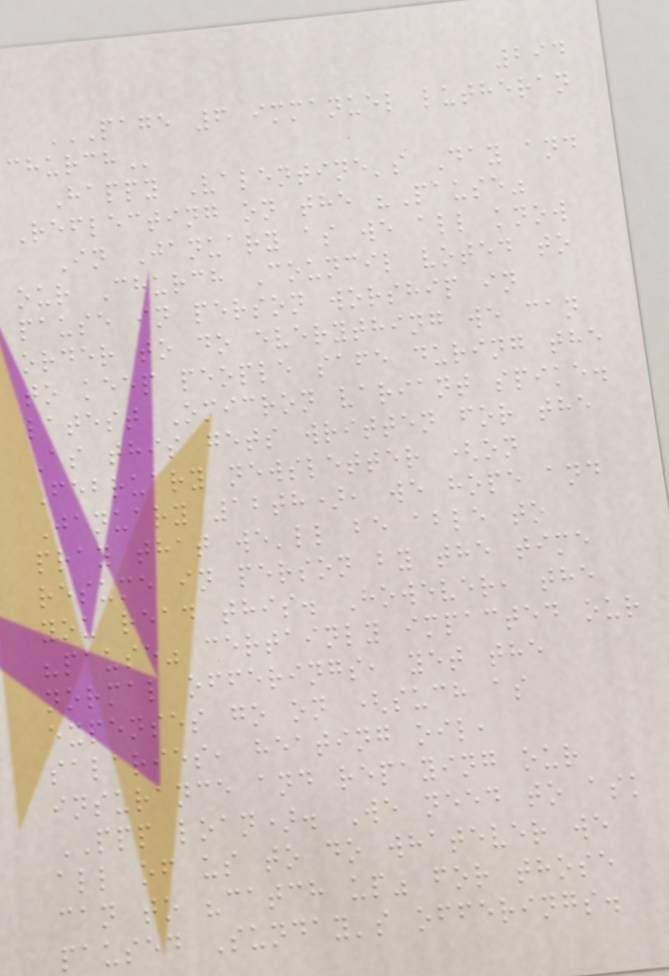294
PAGE 6 IMMANUEL LUTHERAN
CHURCH
Happy Valentine's Day and
Reflecting on the "Pause"
In January as we all know
our Church Council voted to
pause in person worship in
order to do everything we can
to keep people safe during the
latest Omicron variant spike.
As this gets written for the
February newsletter (on
January 12th), we hope and
pray that we'll be able to
resume in person by the time
you read this. However, the
"pause" certainly impacted our
normal offerings, yet the
expenses go on (such as
salaries, heating oil,
insurance and repaying our
PPP loan). We need to ask
all of us to do whatever we
can to "catch up" for those
paused Sunday's offerings.
